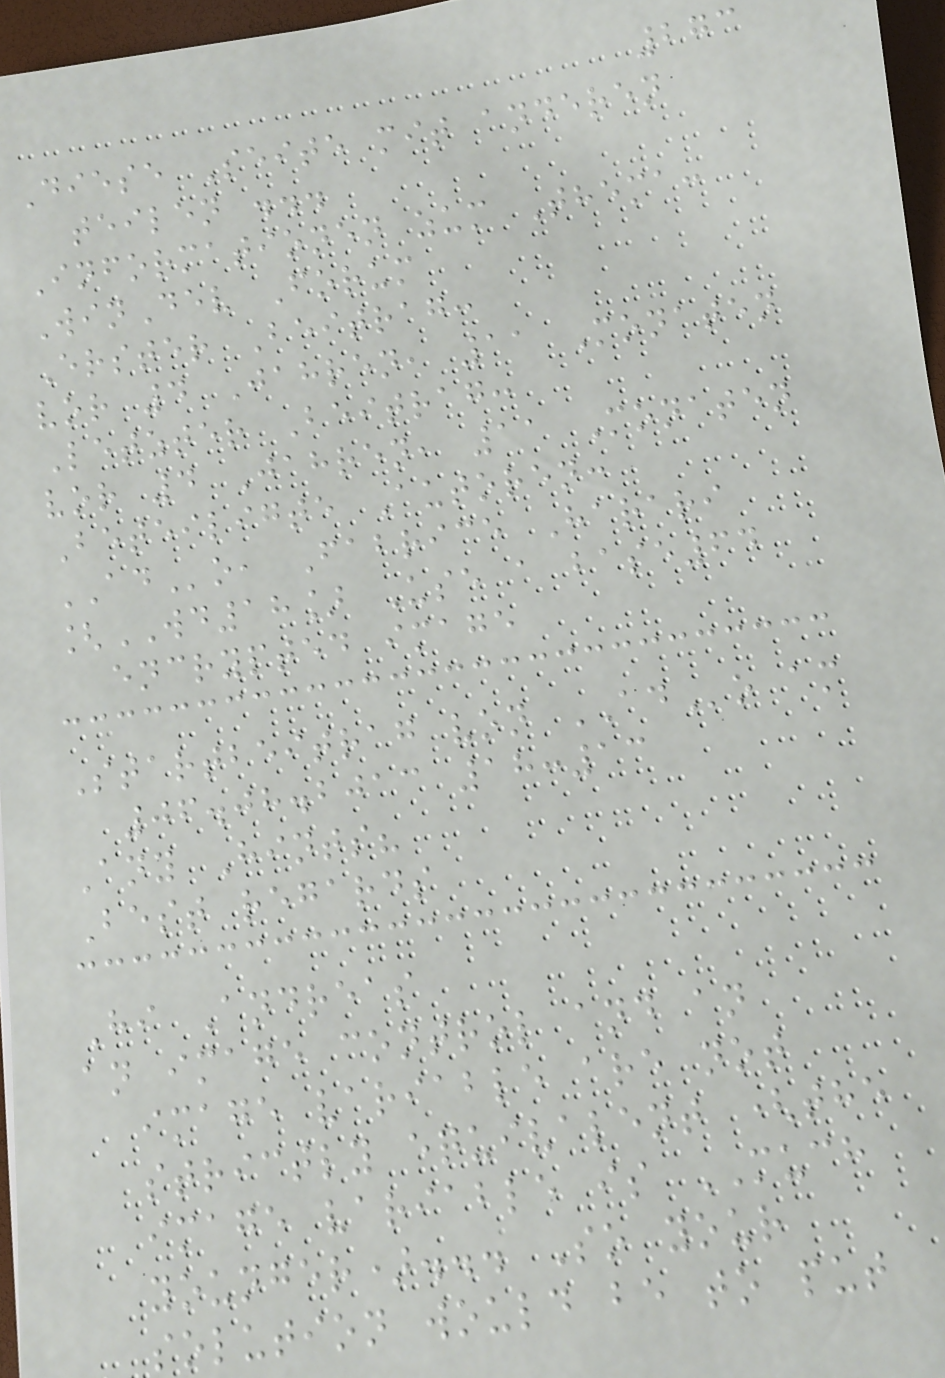273
Diese Seite mit anderen
teilen ...
Informationen zum Thema:
WinDev Forum
Erster Beitrag:
vor 4 Jahren, 11 Monaten
Letzter Beitrag:
vor 4 Jahren, 11 Monaten
Beteiligte Autoren:
ADo, Fabrice Harari
[WD18] Use a base64
encrypted image
Startbeitrag von ADo am
06.08.2013 18:13
Any Hints?
Best regards
Hi Andreas
an image control and an
image variable are not
strictly equivalent (the
image variable is MUCH
younger)... So your
solution would be to put
